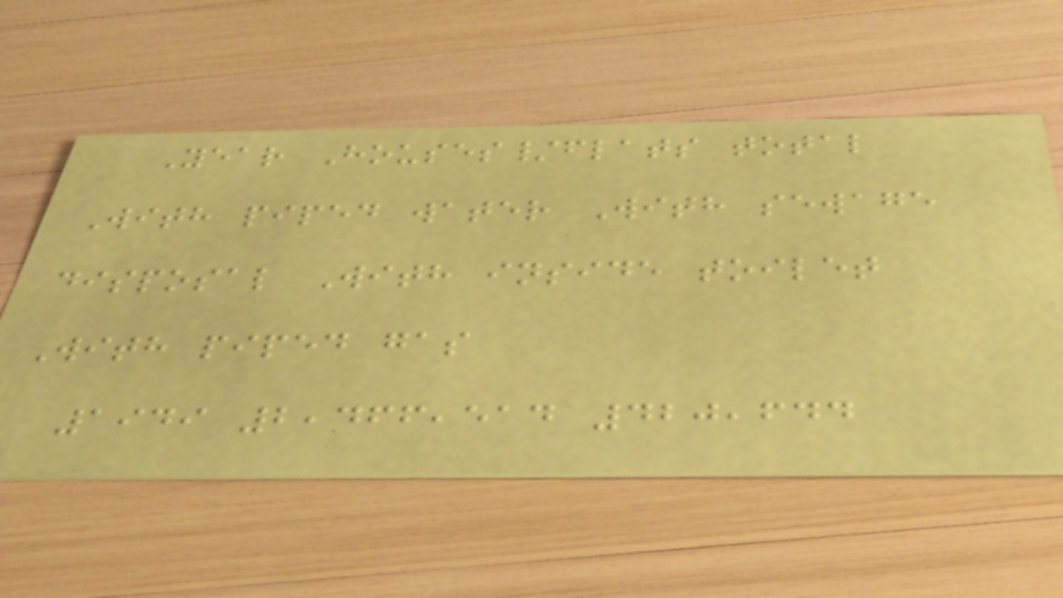Year Houses/flats total
With piped water With sewage
disposal With inside toilet
With piped gas
1949 2,466,514 420,644
